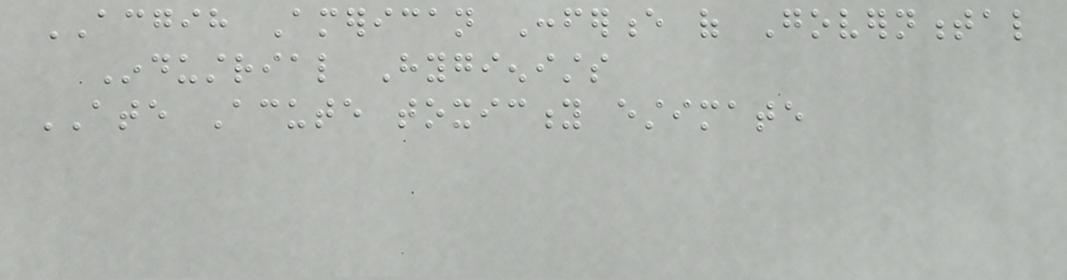ACGIH American Conference of Governmental
Industrial Hygienists
ATE Acute toxicity estimate
